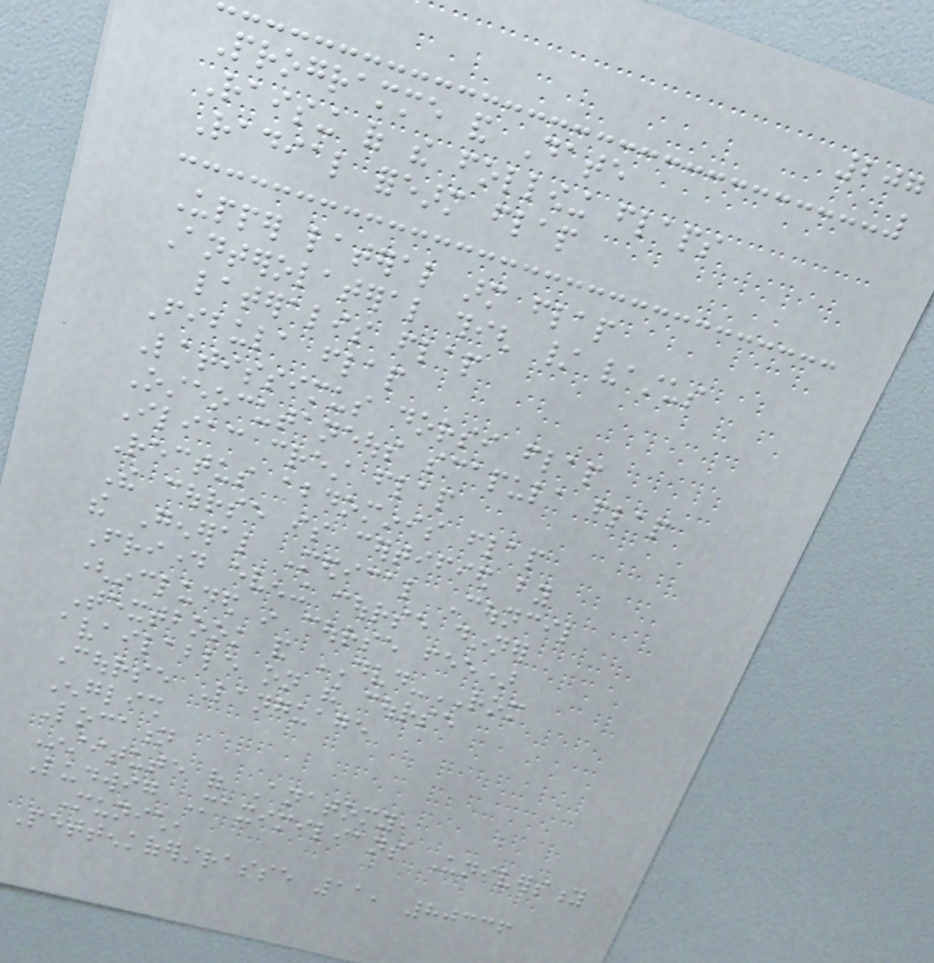207
Programme and Date
Raising of the following flaps
Radial forearm flap
Upper lateral arm flap
Anterolateral thigh / vastus
lateralis flap
Fibula flap
Latissimus dorsi flap
Osteocutaneous scapula flap
Iliac crest flap
Rectus abdominis flap
The course is certified by
the General Medical Council
Friday evening course dinner
(included in course fee)
Textbook and DVD-ROM
available on the course
Course Language
English
Location
Institute of Anatomy,
Ludwig Maximilians University
Munich,
Pettenkoferstrasse 11, 80336
